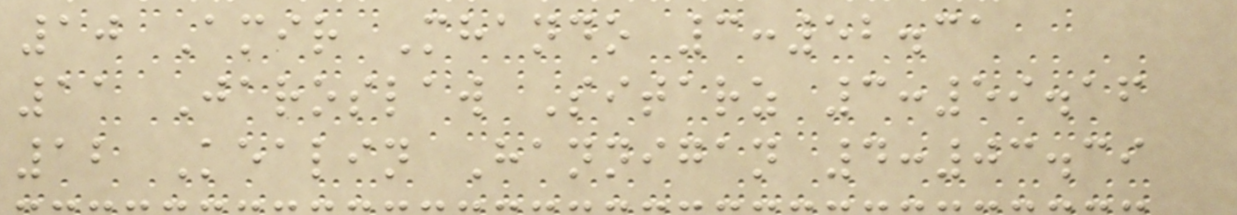10 Amir Mhando 3:52.31
11 Jaroslaw Sitarz 3:59.16
12 Kealin Hannigan 4:03.39
